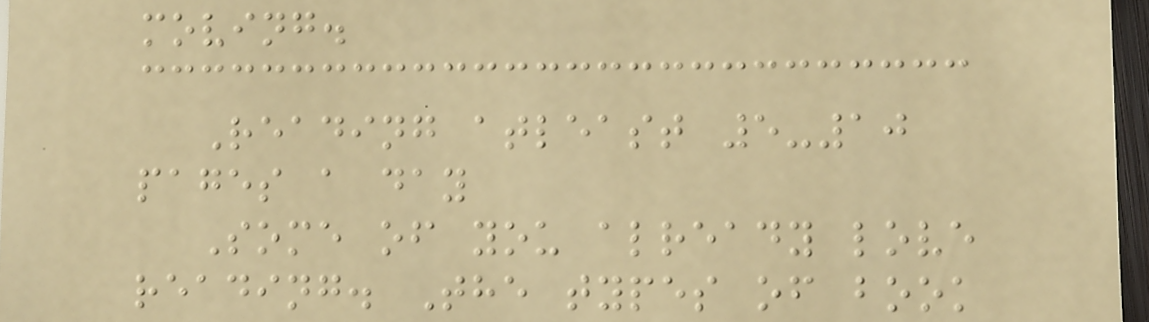moving.
Reading atleast 5-10
pages a day
Some of you already love
reading. The types of book
